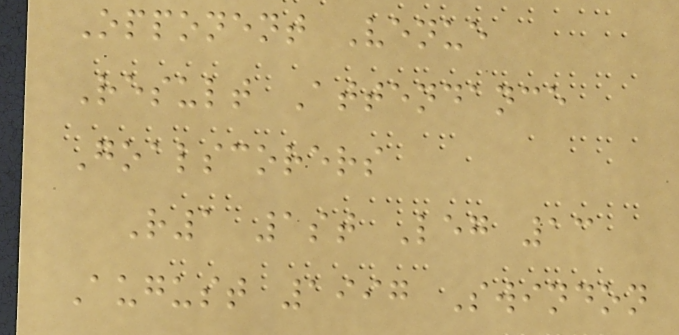Opponent Venue
Result Attendance
Goalscorers
R1 1st Leg 13
August 1997 Swindon
